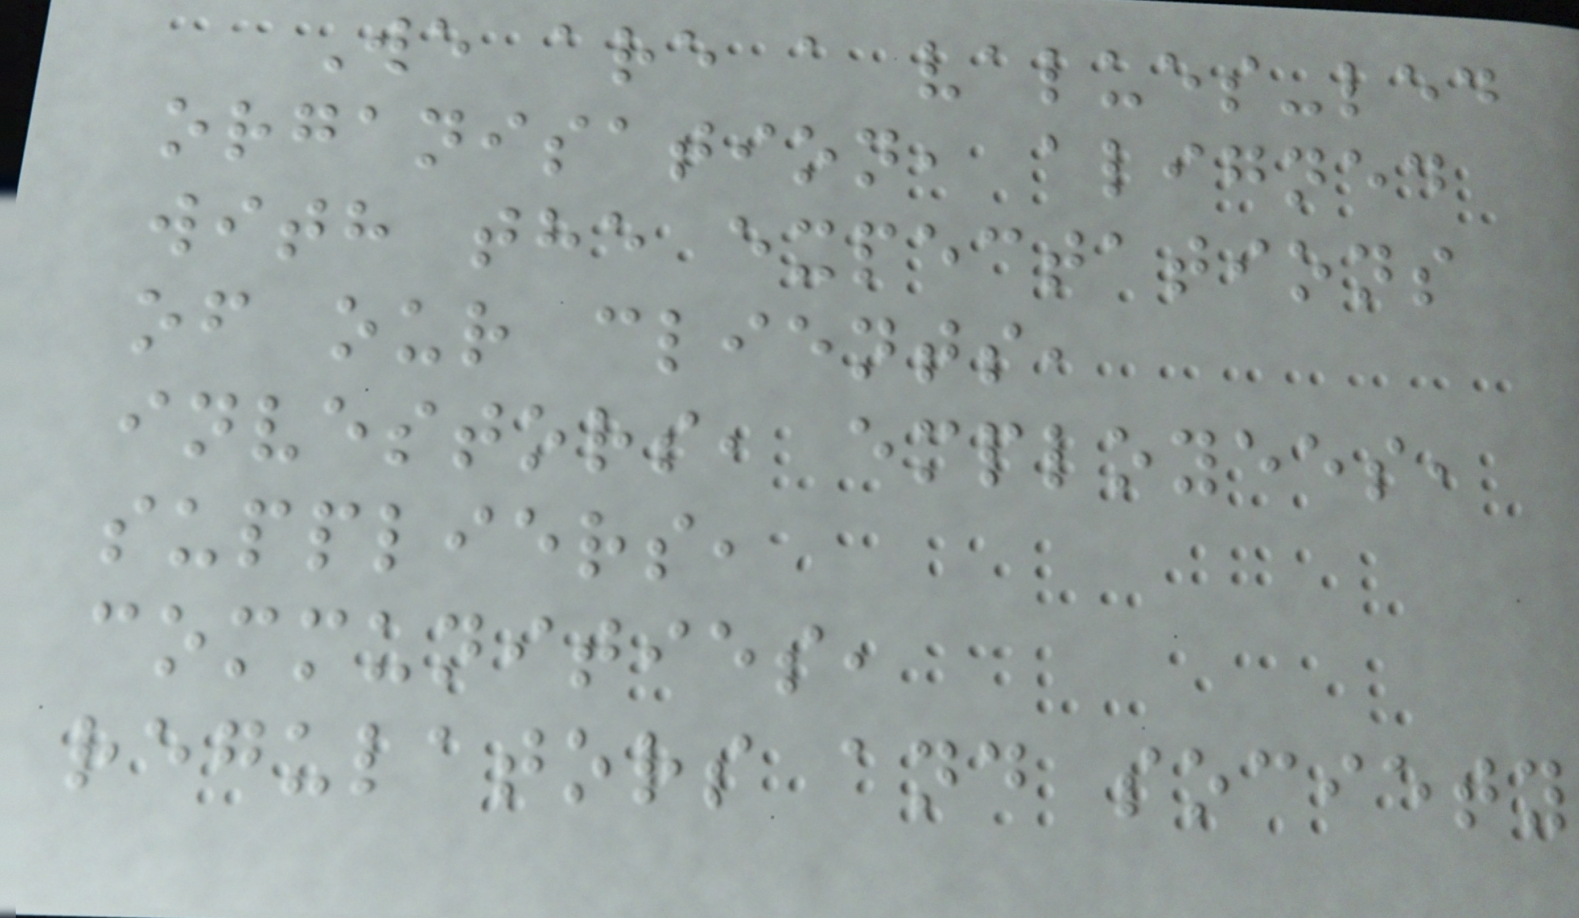We are a values-led
organisation, aligned
with the expectations
of our clients,
investors, employees,
suppliers,
communities,
regulators and society
